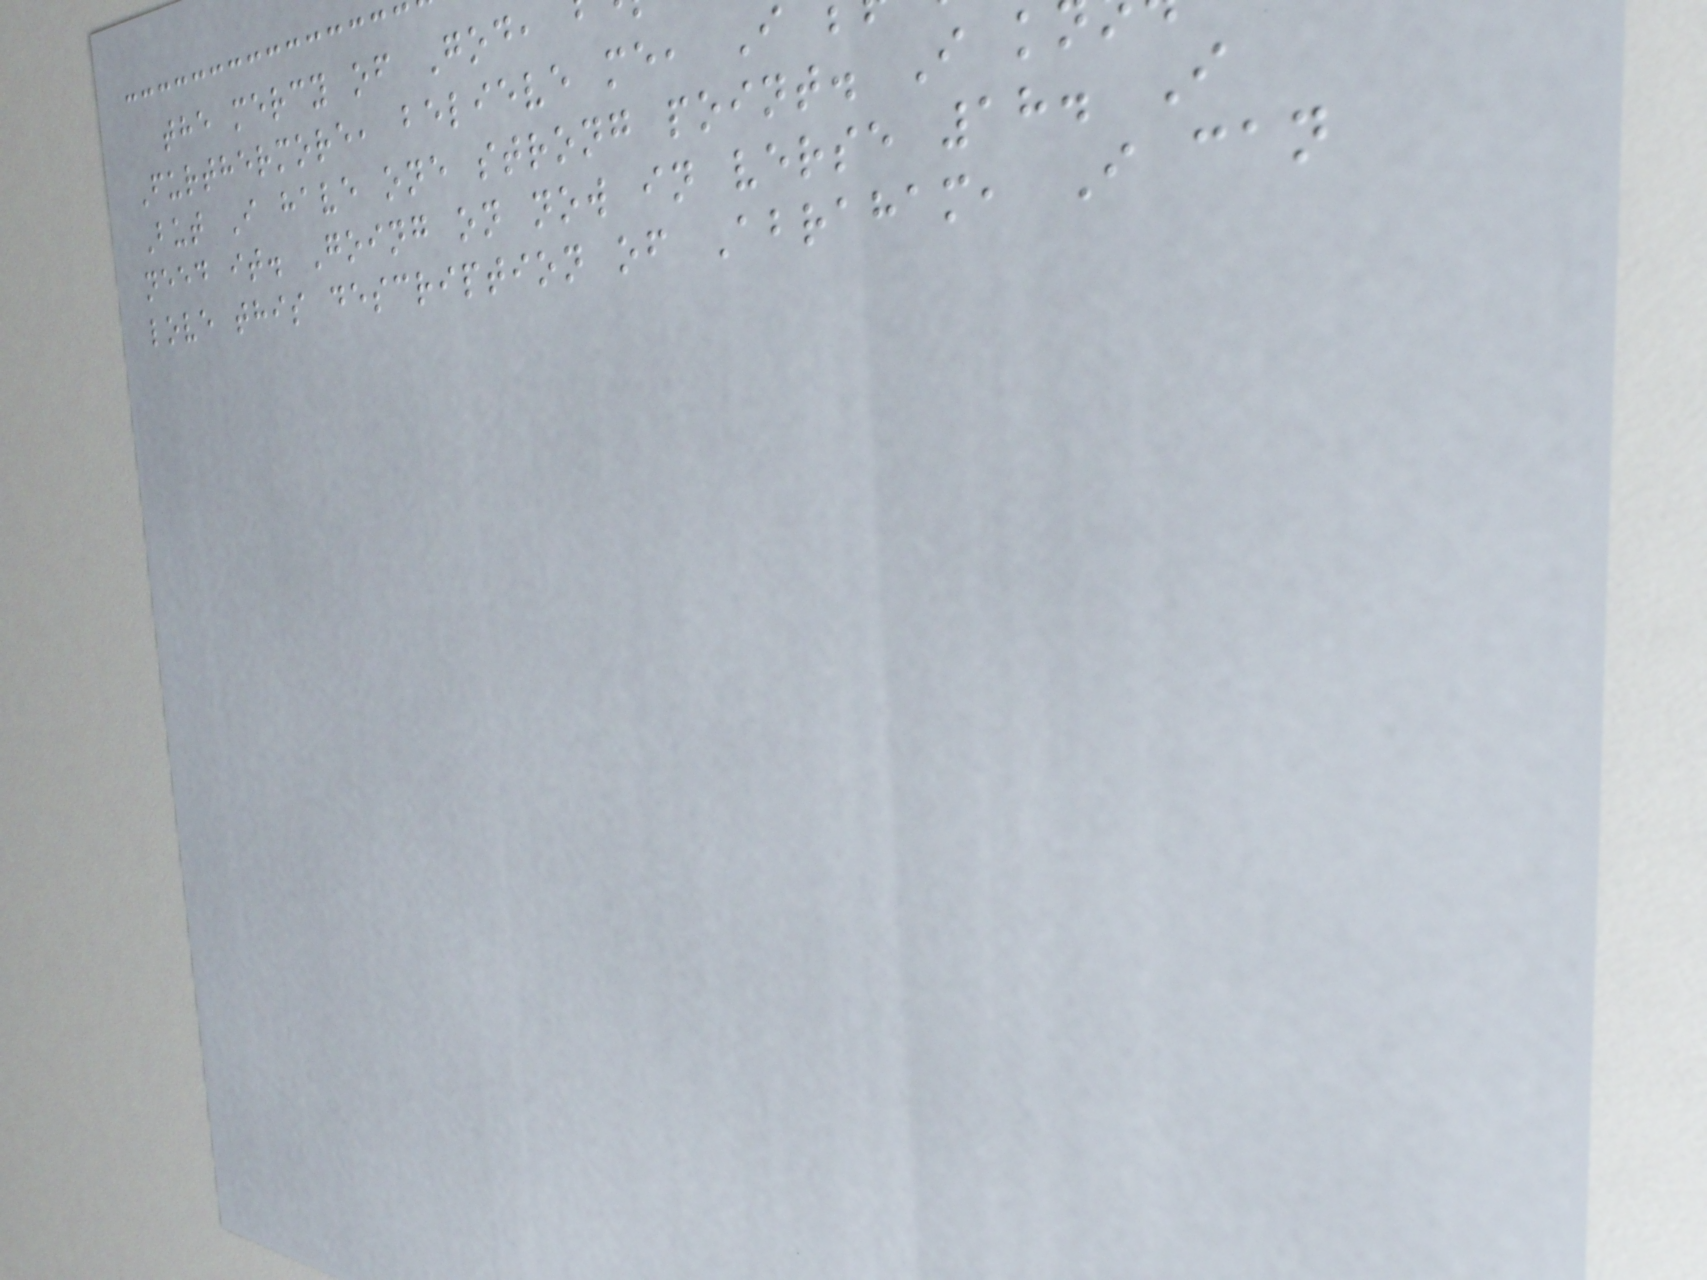the mercy of God,
Furthermore, believe me, I
But I have one strong point. I k
need it. Going on now in verse 18. I
love this description of Abraham, I can
